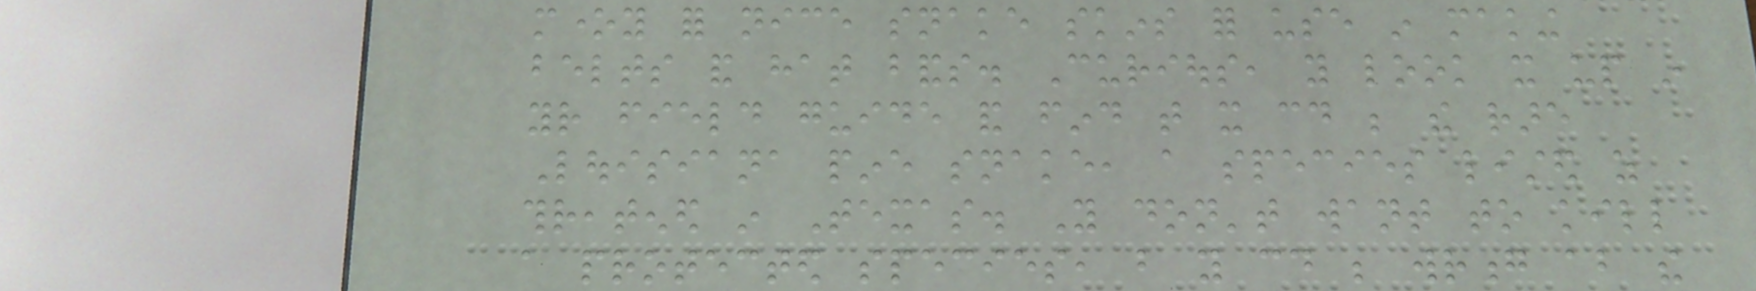money for nice snake skins for use in making
belts and hat bands. Curious, you look it up in
your field guide and find that it could be the rare
Louisiana pine snake, a species listed as
threatened in Texas. You don't want to kill
a protected species, but you could be wrong about the
